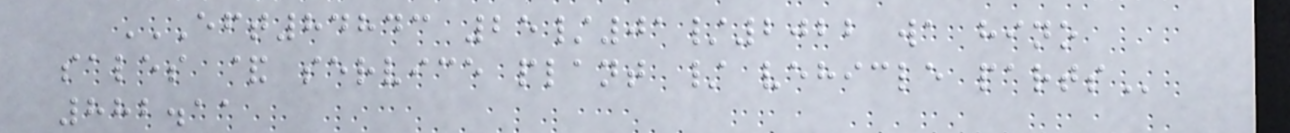EFT84843 25/01/2022 WA HINO
SALES & SERVICE PLANT / VEHICLE PARTS
882.11
